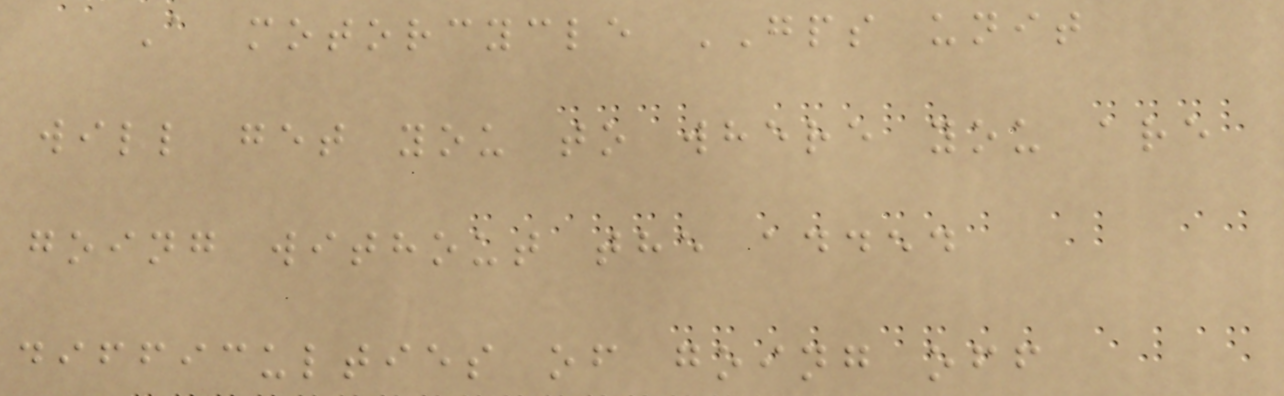A motorcycle GPS unit
will get you to where you are
going without the added
difficulties of going off
